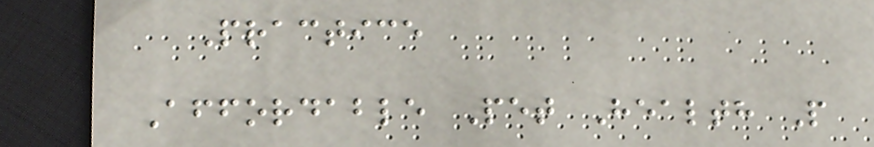Practice
Affordable Pet Health P
